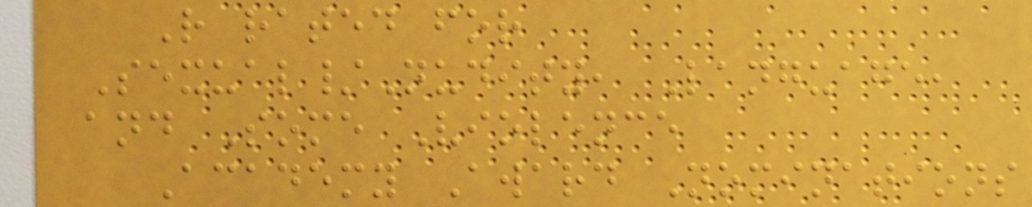R rated for
Sexual/Nudity, Language,
and Some Violence
Academy Award Nominations
